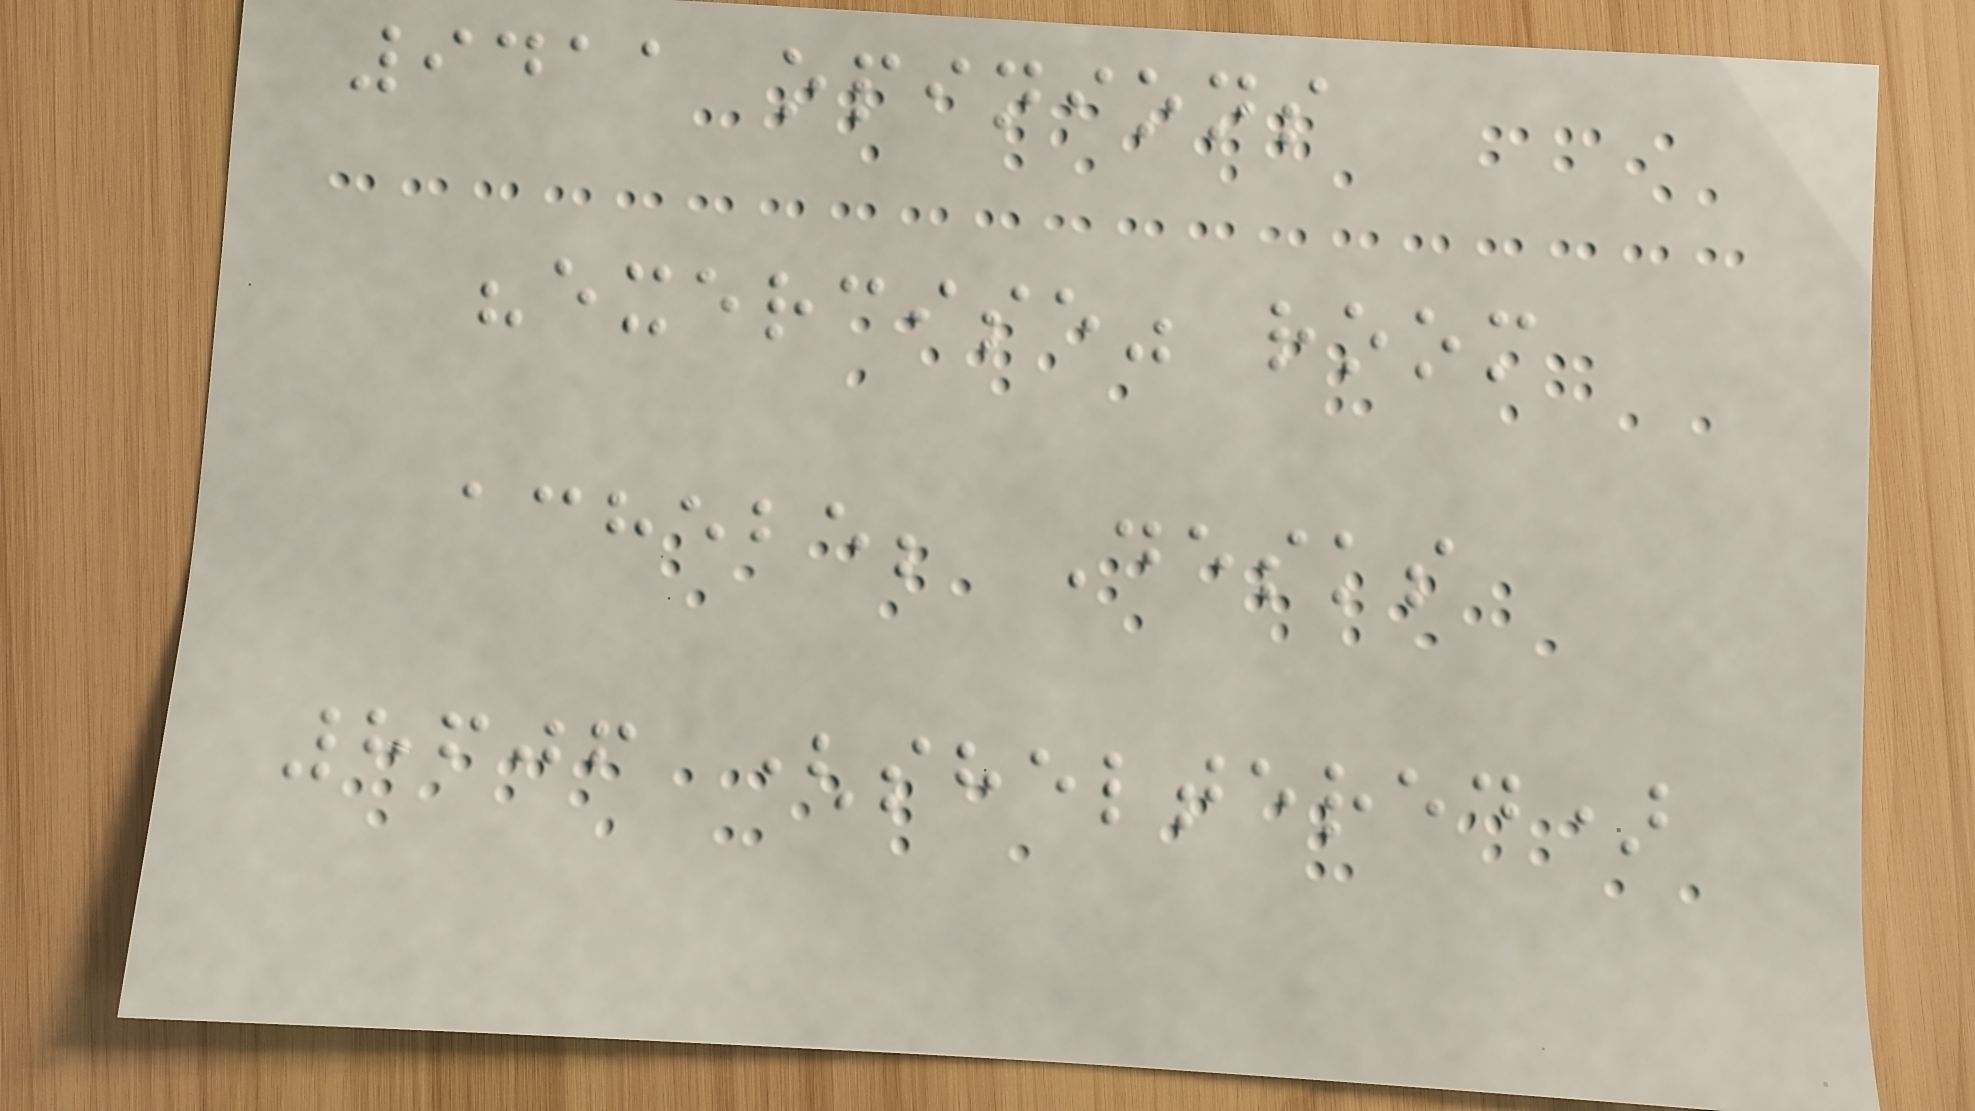9411 opinions
"exercise" room
achebe; Desks
8606 (sheltered)
